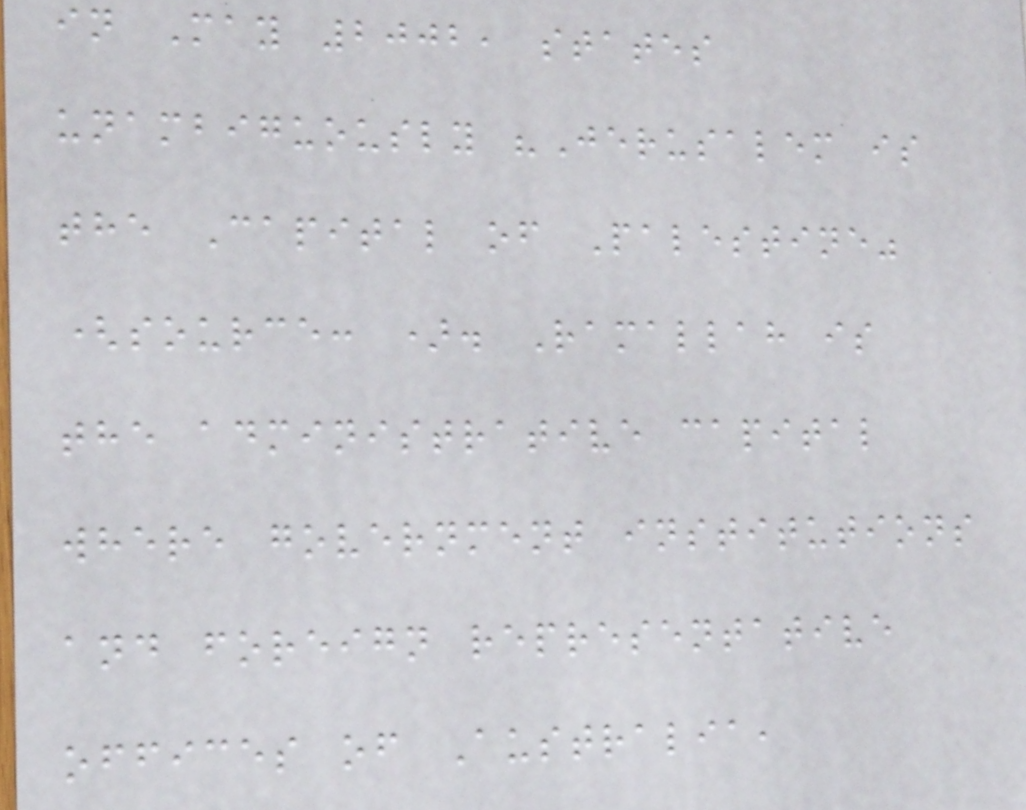in May 2002, states
unambiguously "Jerusalem is
the Capital of Palestine"
(source: ). Ramallah is
the administrative capital
where government institutions
and foreign representative
offices of Australia,
